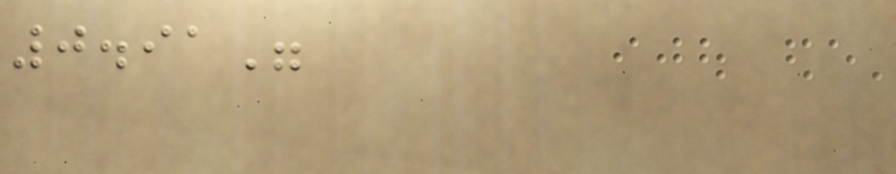0.91"
